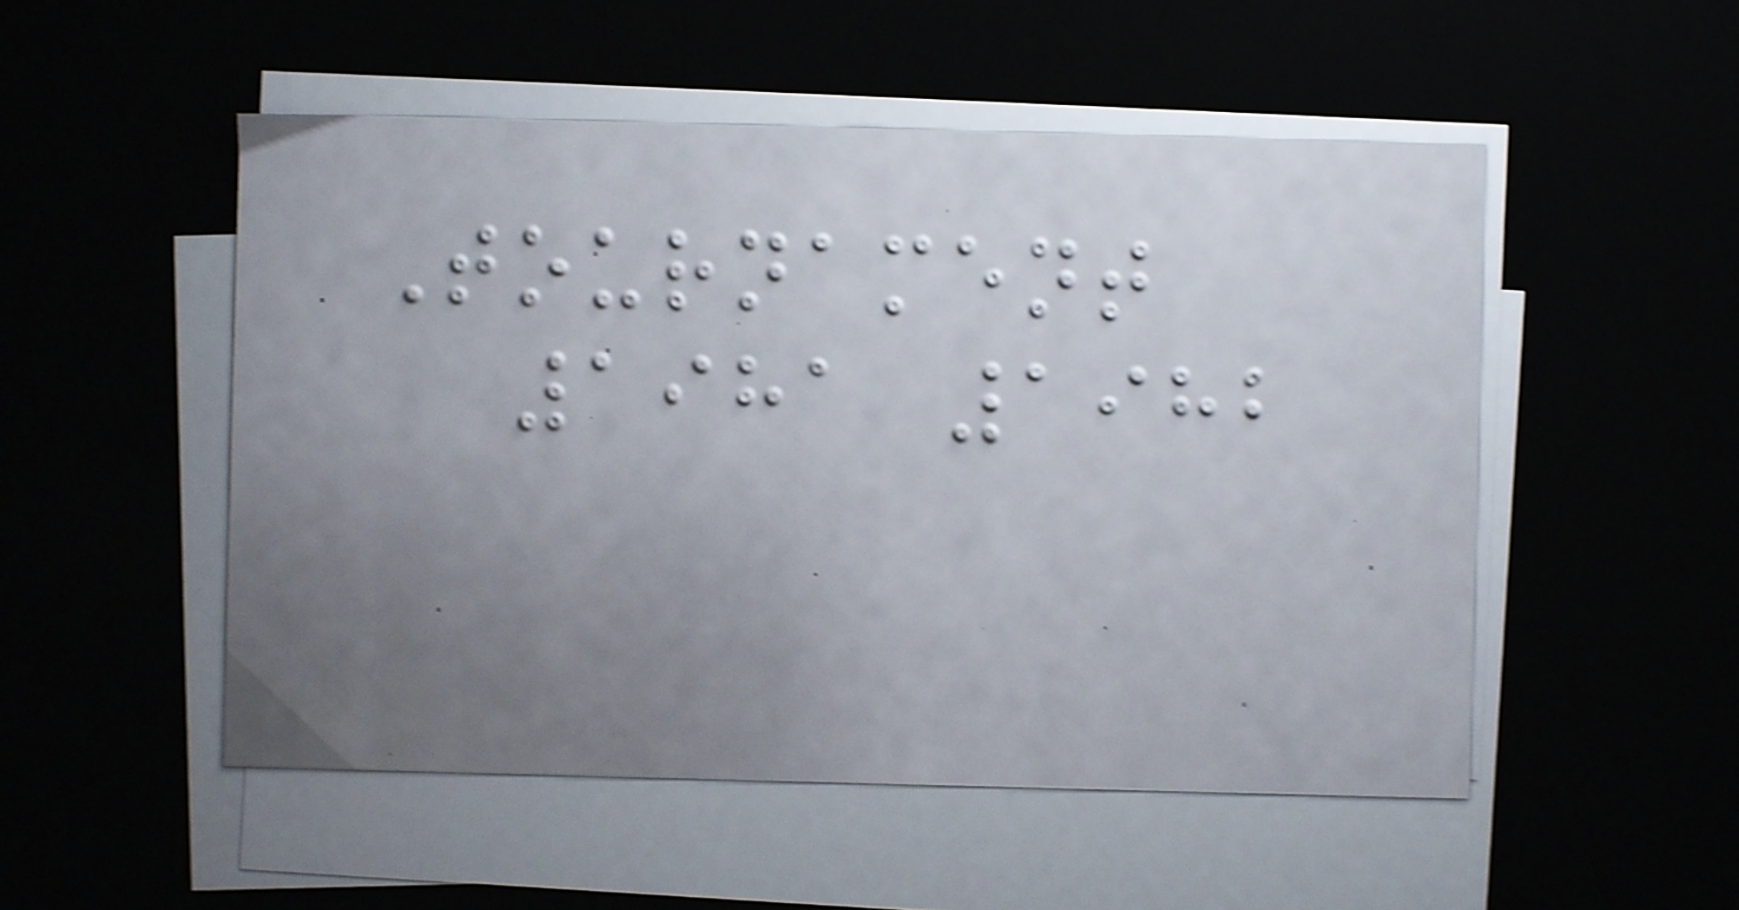Tournament
1981 1982
